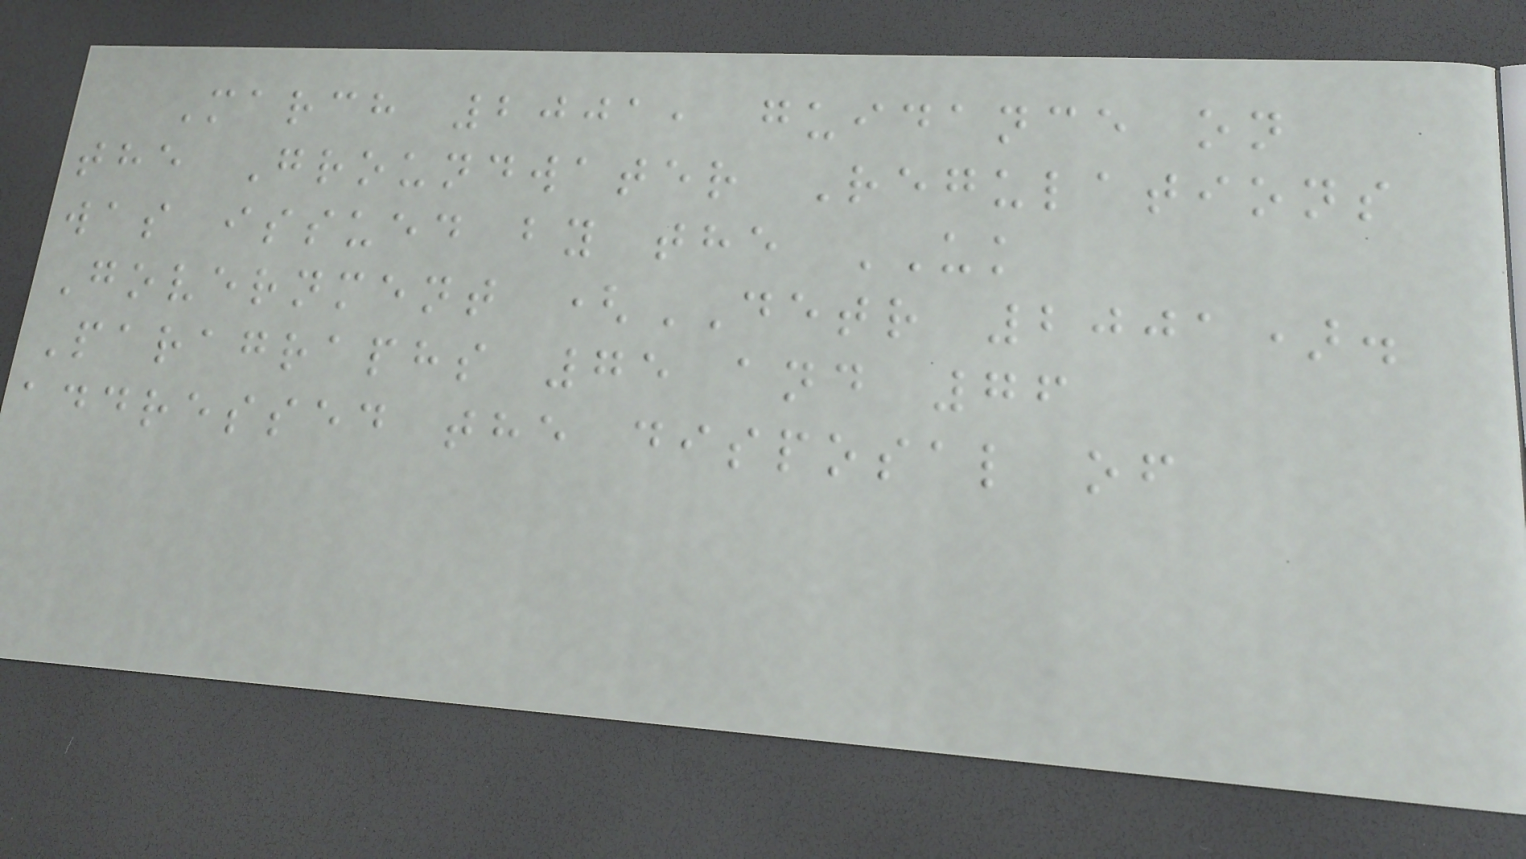March 2001, guidance on
the Groundwater Regulations
was issued by the UK
Government (DETR 2001).
Paragraphs 75 and 76
addressed the disposal of
